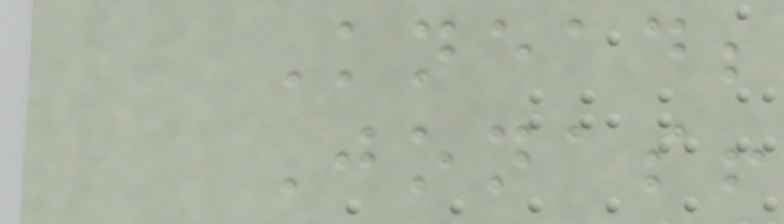Knead;
Jonas!
